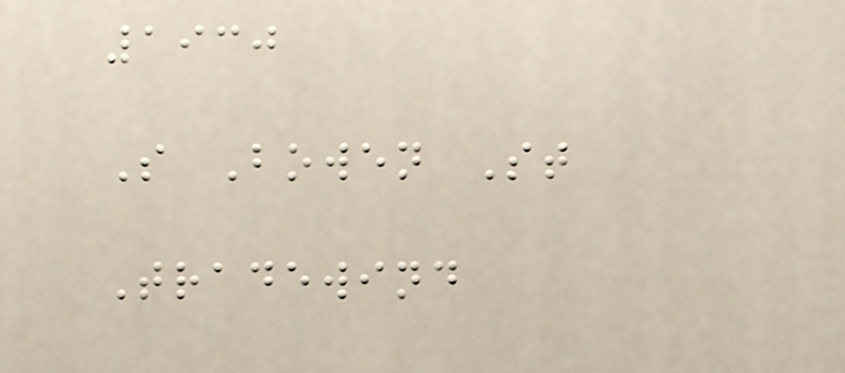1930
S Bowen St
Tradewind
